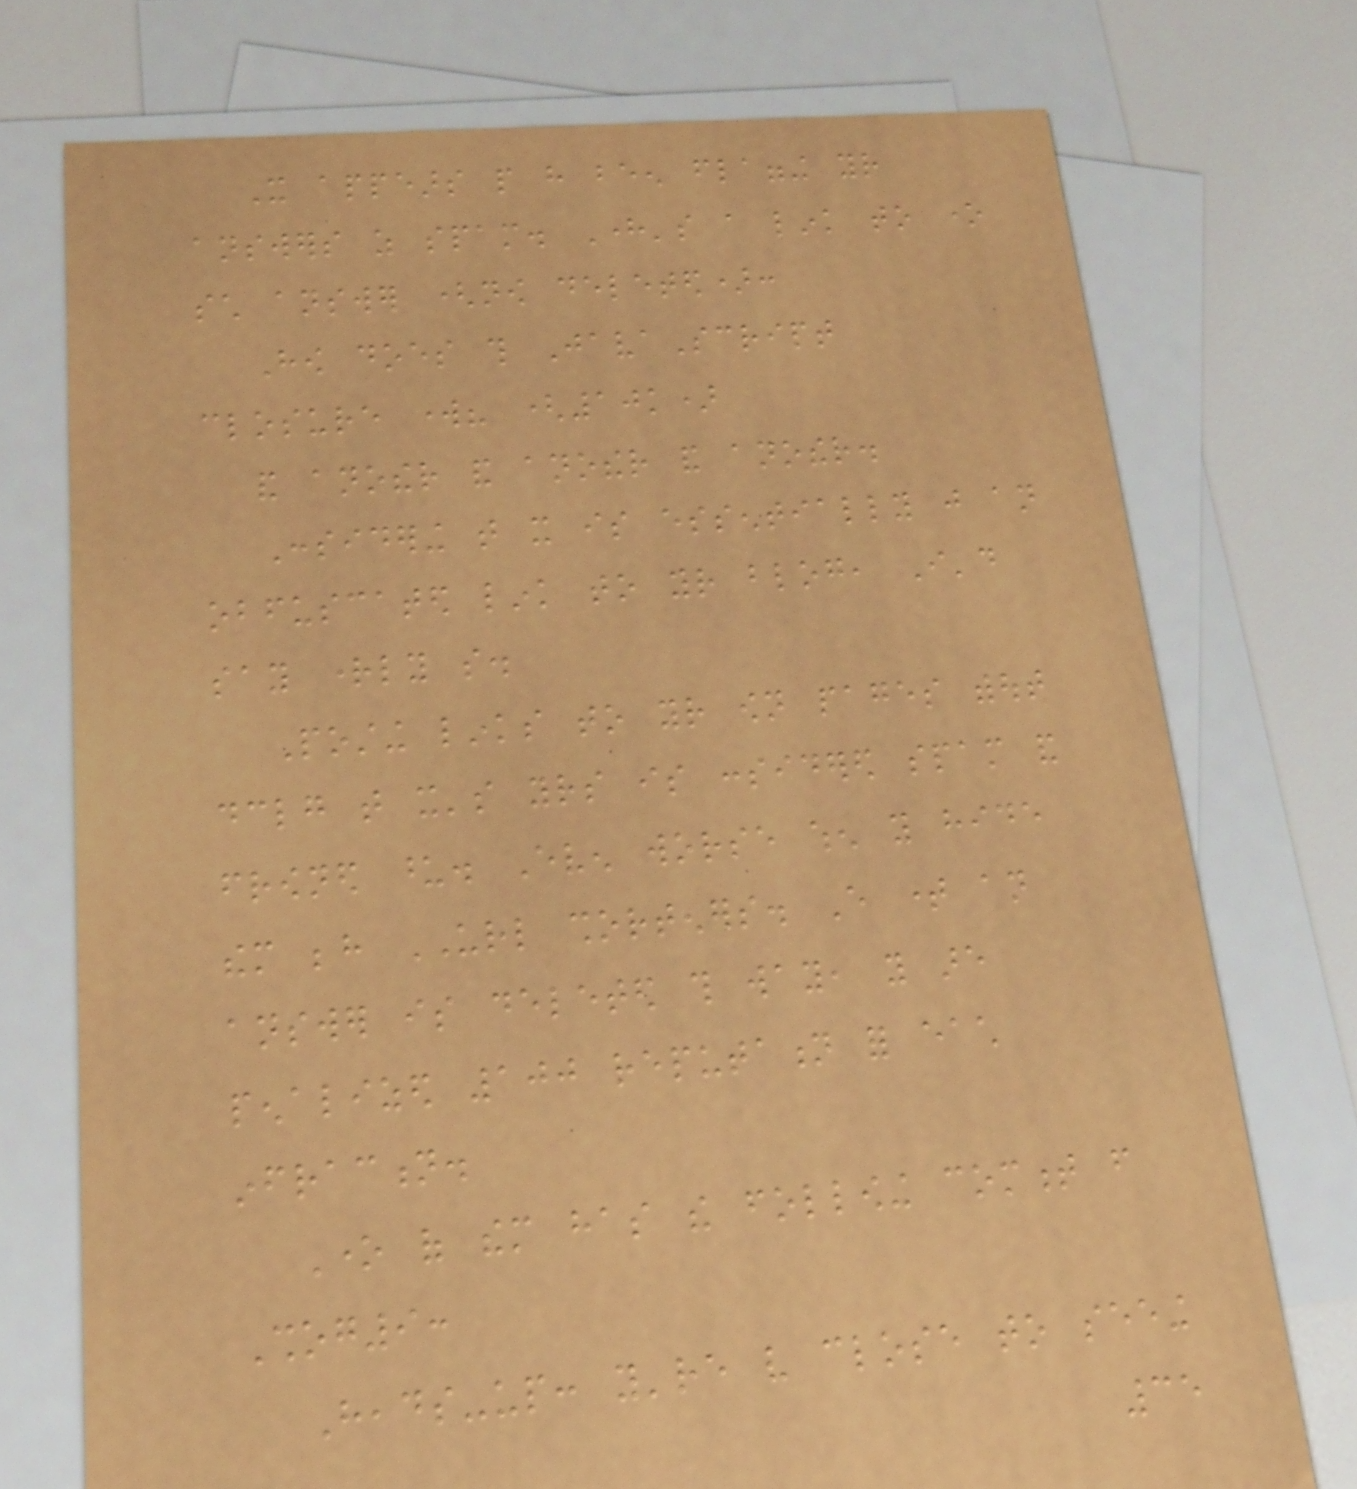It appears people have been flagging your
answers as spam. Here's a link to one
such answer (now deleted):
How does this JavaScript
closure work? (10k)
and another and another and another.
Considering that it is essentially just an
obfuscated link to your blog, I'd
say rightly so.
Posting links to your own pages without
declaring that it's yours is considered spam and
frowned upon. Even worse when you hide
them behind URL shorteners. Every time an
answer is deleted this way, you are
penalized 100 reputation for each
infraction.
One of them has the following comment from
Shog9:
Heads-up: you're very close to seeing
35
